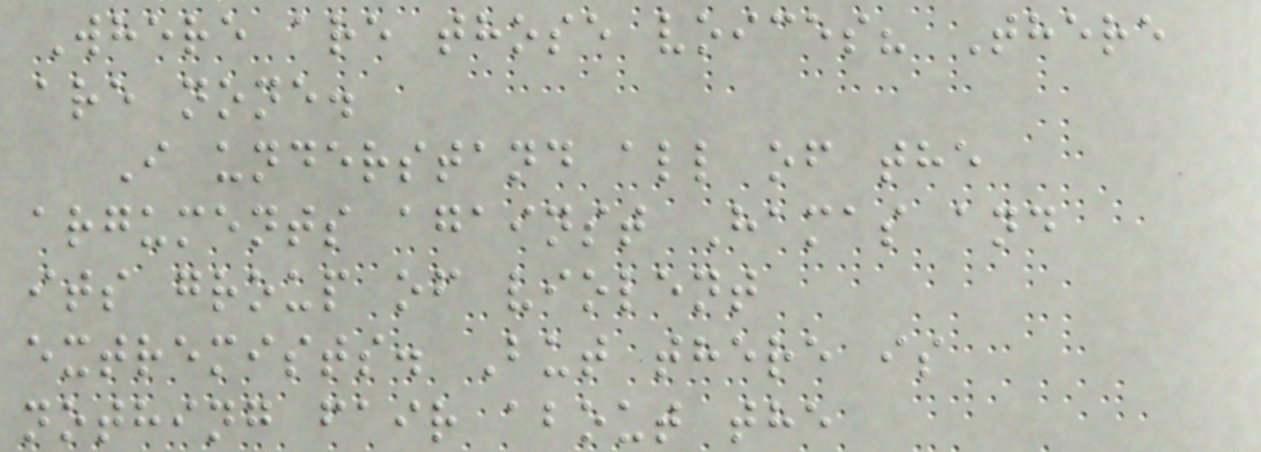Where are those voices? There
are none.
I understand all of the
arguments against Hamas and
its group of violent
extremists. But there is
nothing fair about the
